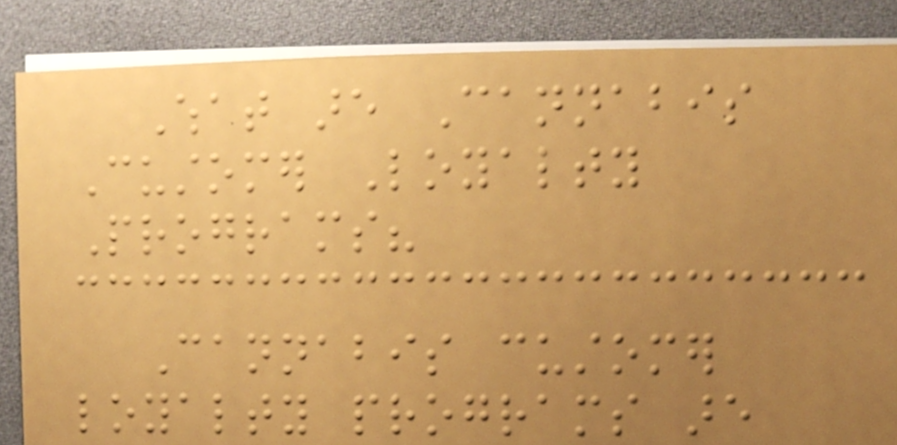What are Cannabis
Customer Loyalty
Programs?
Cannabis customer
loyalty programs are
